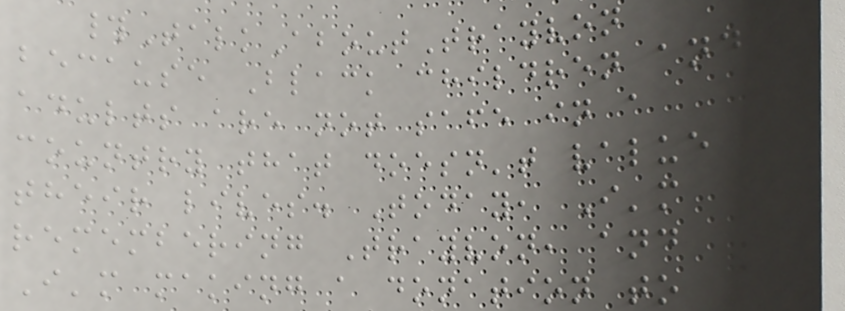#TalkAboutTrayvon
because Black children and
adults are not safe in a
country that doesn't value
their lives. Today, I'm
remembering Trayvon, and
I'm making a donation to
